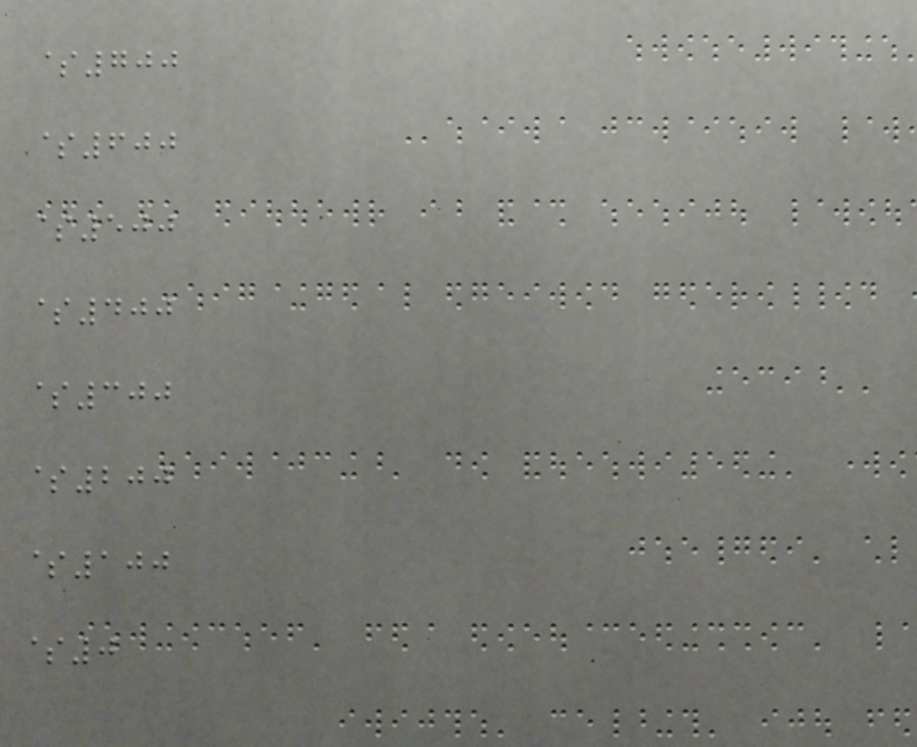$700
$600
$500
$400
$300
$200
$100
$0
